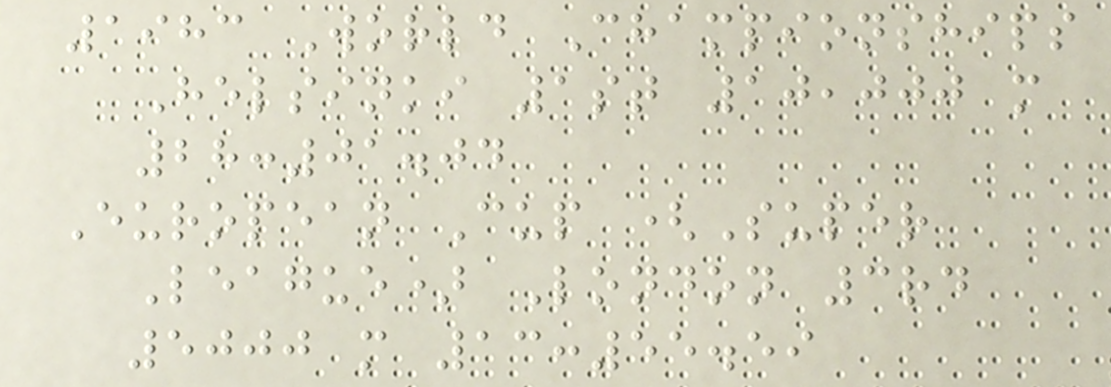1983 World Championships
Helsinki 1st 10,000 m
28:01.04
European Cup (Super
League) London 3rd
5000 m 13:55.59
